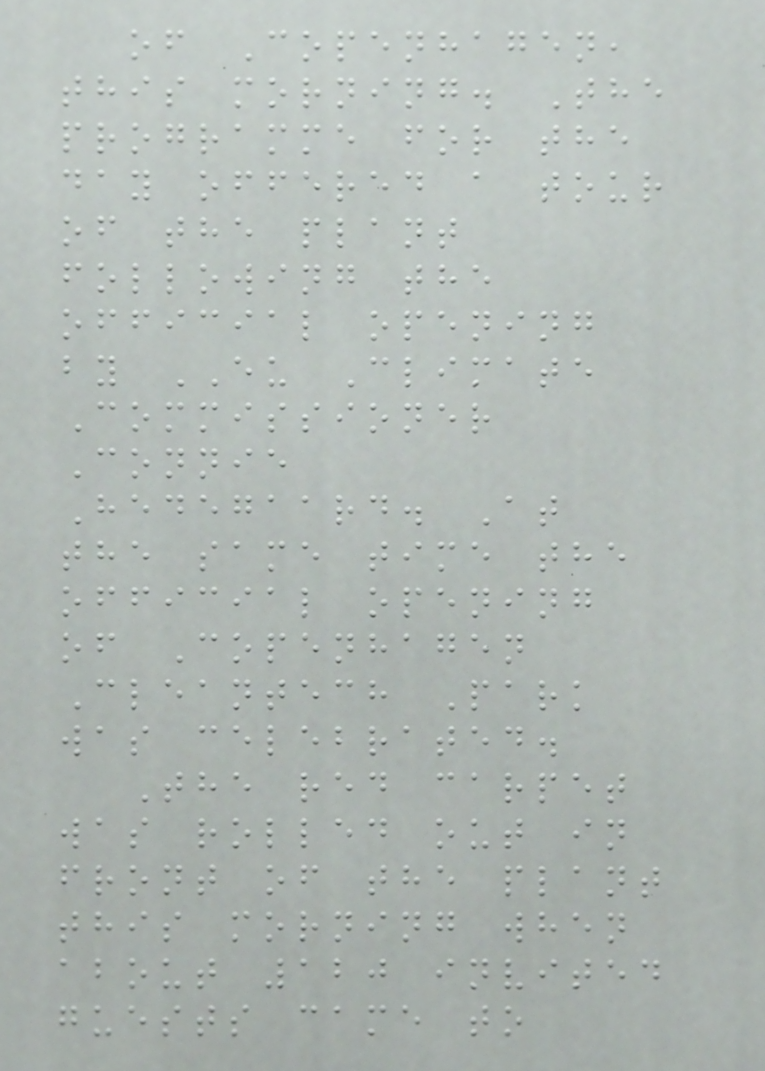of Copenhagen,
this morning. The
programme for the
day offered a tour
of the plant
following the
official opening
by EU Climate
Commissioner
Connie
Hedegaard. At
the same time the
official opening
of Copenhagen
Cleantech Park
was celebrated.
The red carpet
was rolled out in
front of the plant
this morning when
about 120 invited
guests came to
